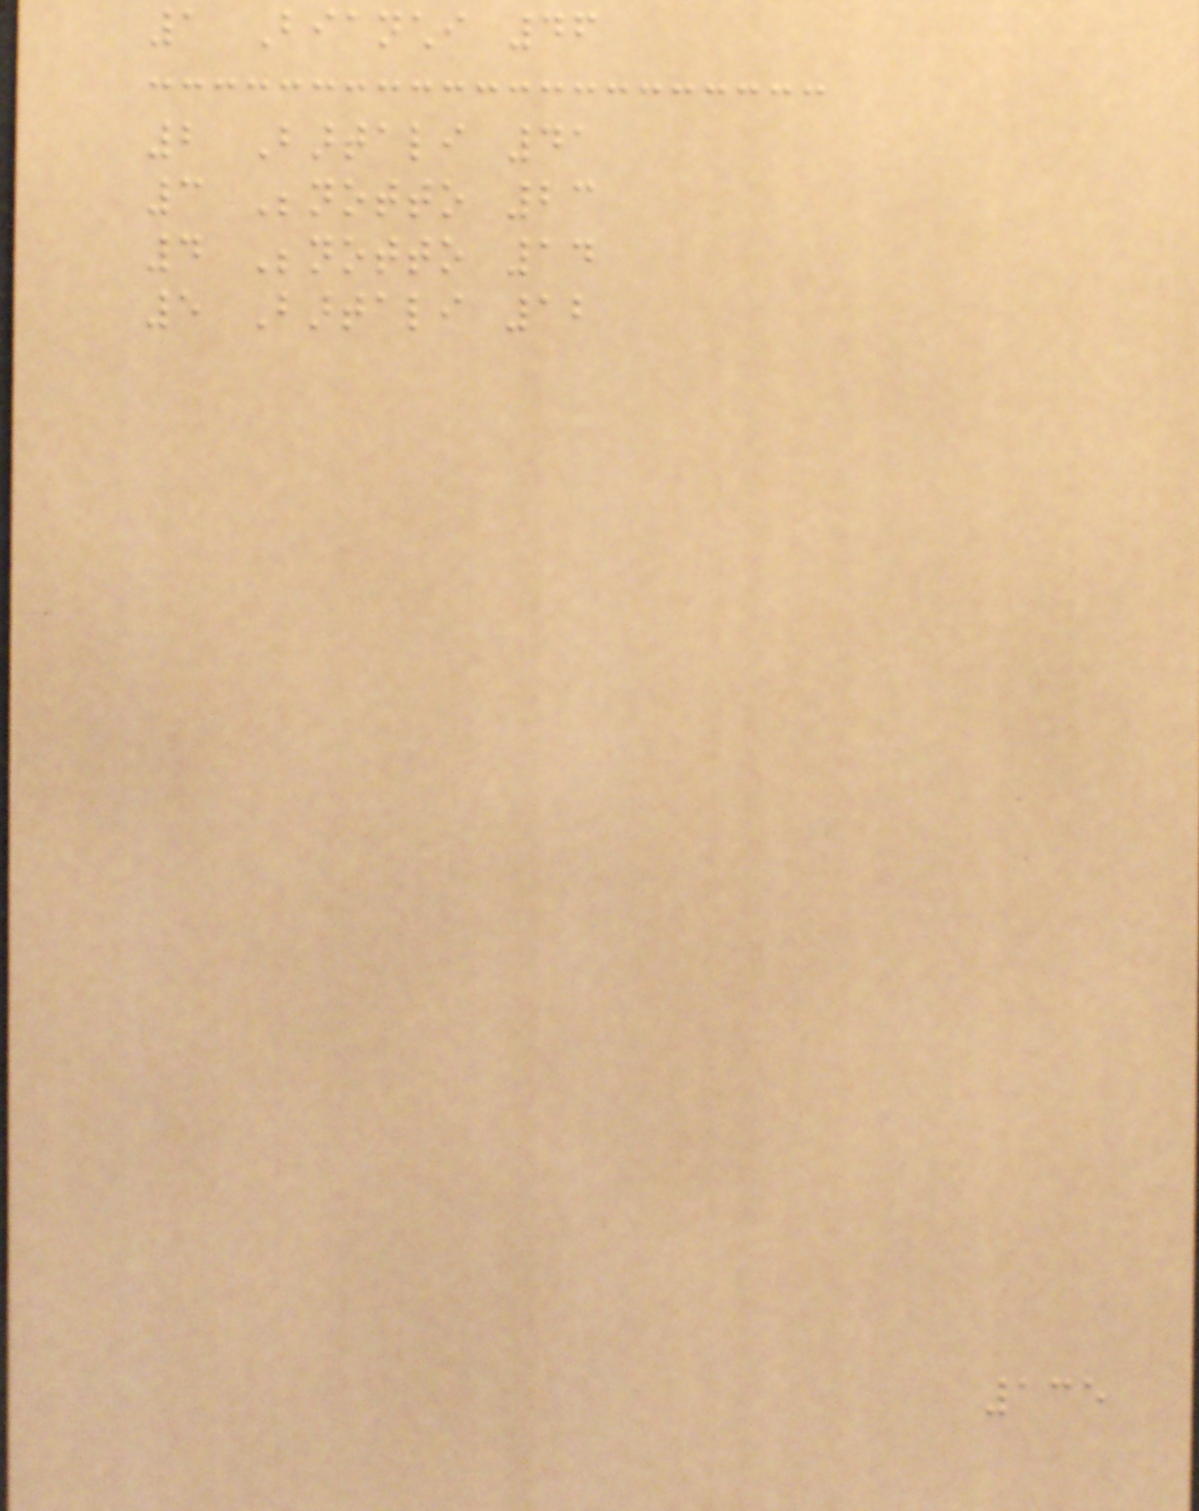1 Bianchi 46
2 Bartali 41
3 Benotto 23
4 Benotto 14
5 Bartali 12
135
